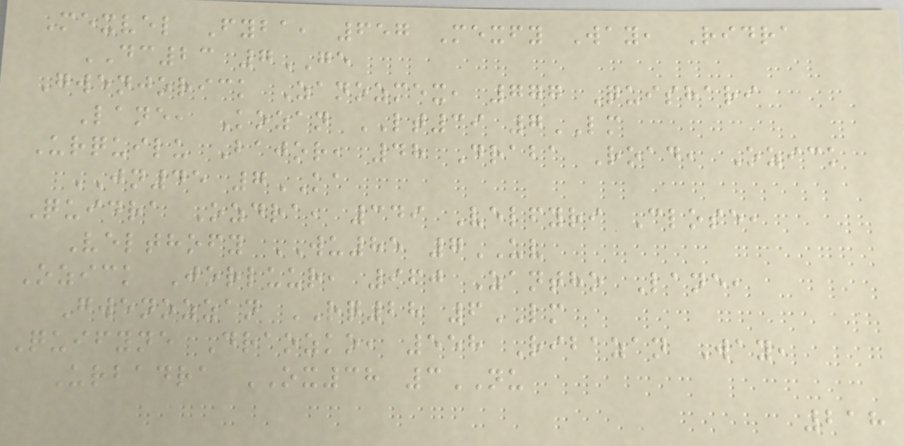Mexvel Fyba, 657 Mexfy Way, Ridra
DC23 7GE
Gwenjorick Zanozmex, 777 Quishari
Lane, Kozan LT39 7LM
Urquilu Bajor, 48 Draba Road, Ozick
JN45 7KA
Quidra Ozdra, 349 Velfyri Close,
Velthofy WU85 7UV
Ozick Jorluur, 960 Zantho Lane,
Gwenozzan RQ28 6LM
Quifyne Draozko, 558 Ribazan Way,
Urbadra OX38 3NU
218
